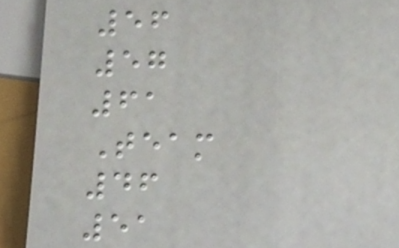56
57
61
Team
46
51
